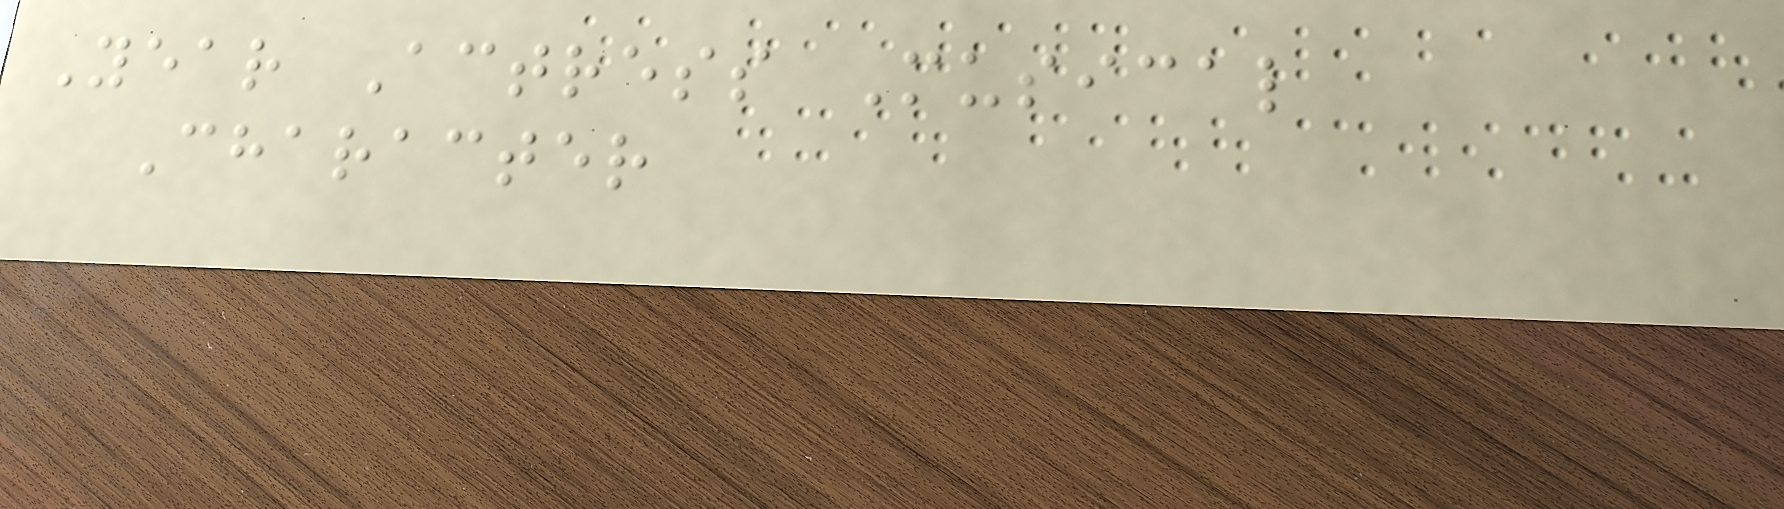Year Actress Musical
Character
